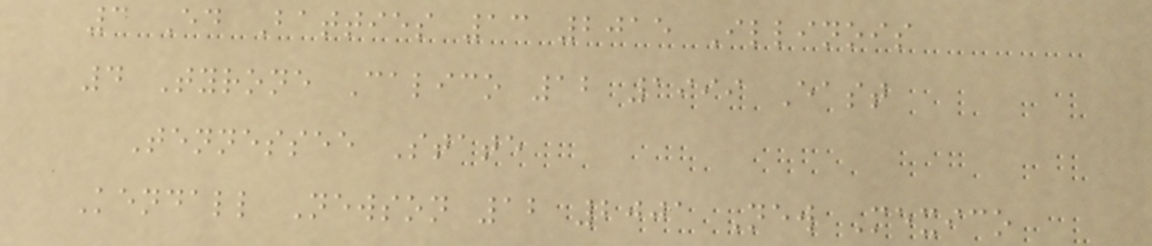3 Ed Batties 13 2015 Illinois
4 Tyrone Calico 12 1999 East
Tennessee State
Kendall Newson 12 2001 New Mexico
